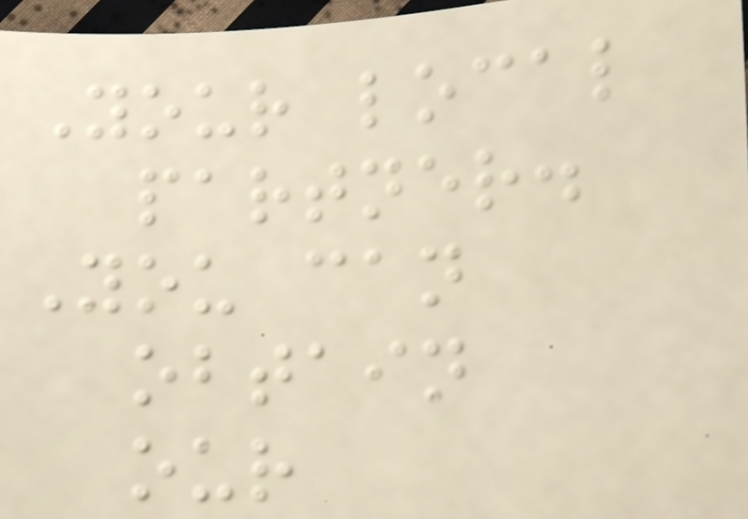Your local
partner.
You can
obtain
our
